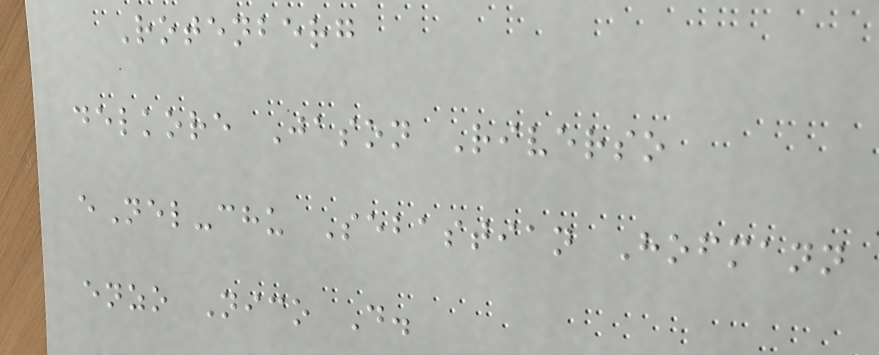Rotenberg
delkore Jason Riverso
eNel-chu Sebastian Hofmann
enzo Nico D.
